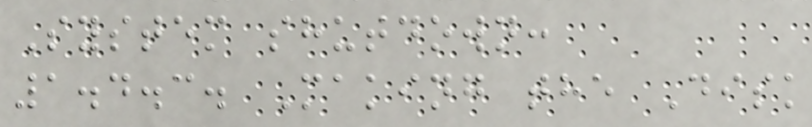System shutdown:
1.4.3. Making the Disk
